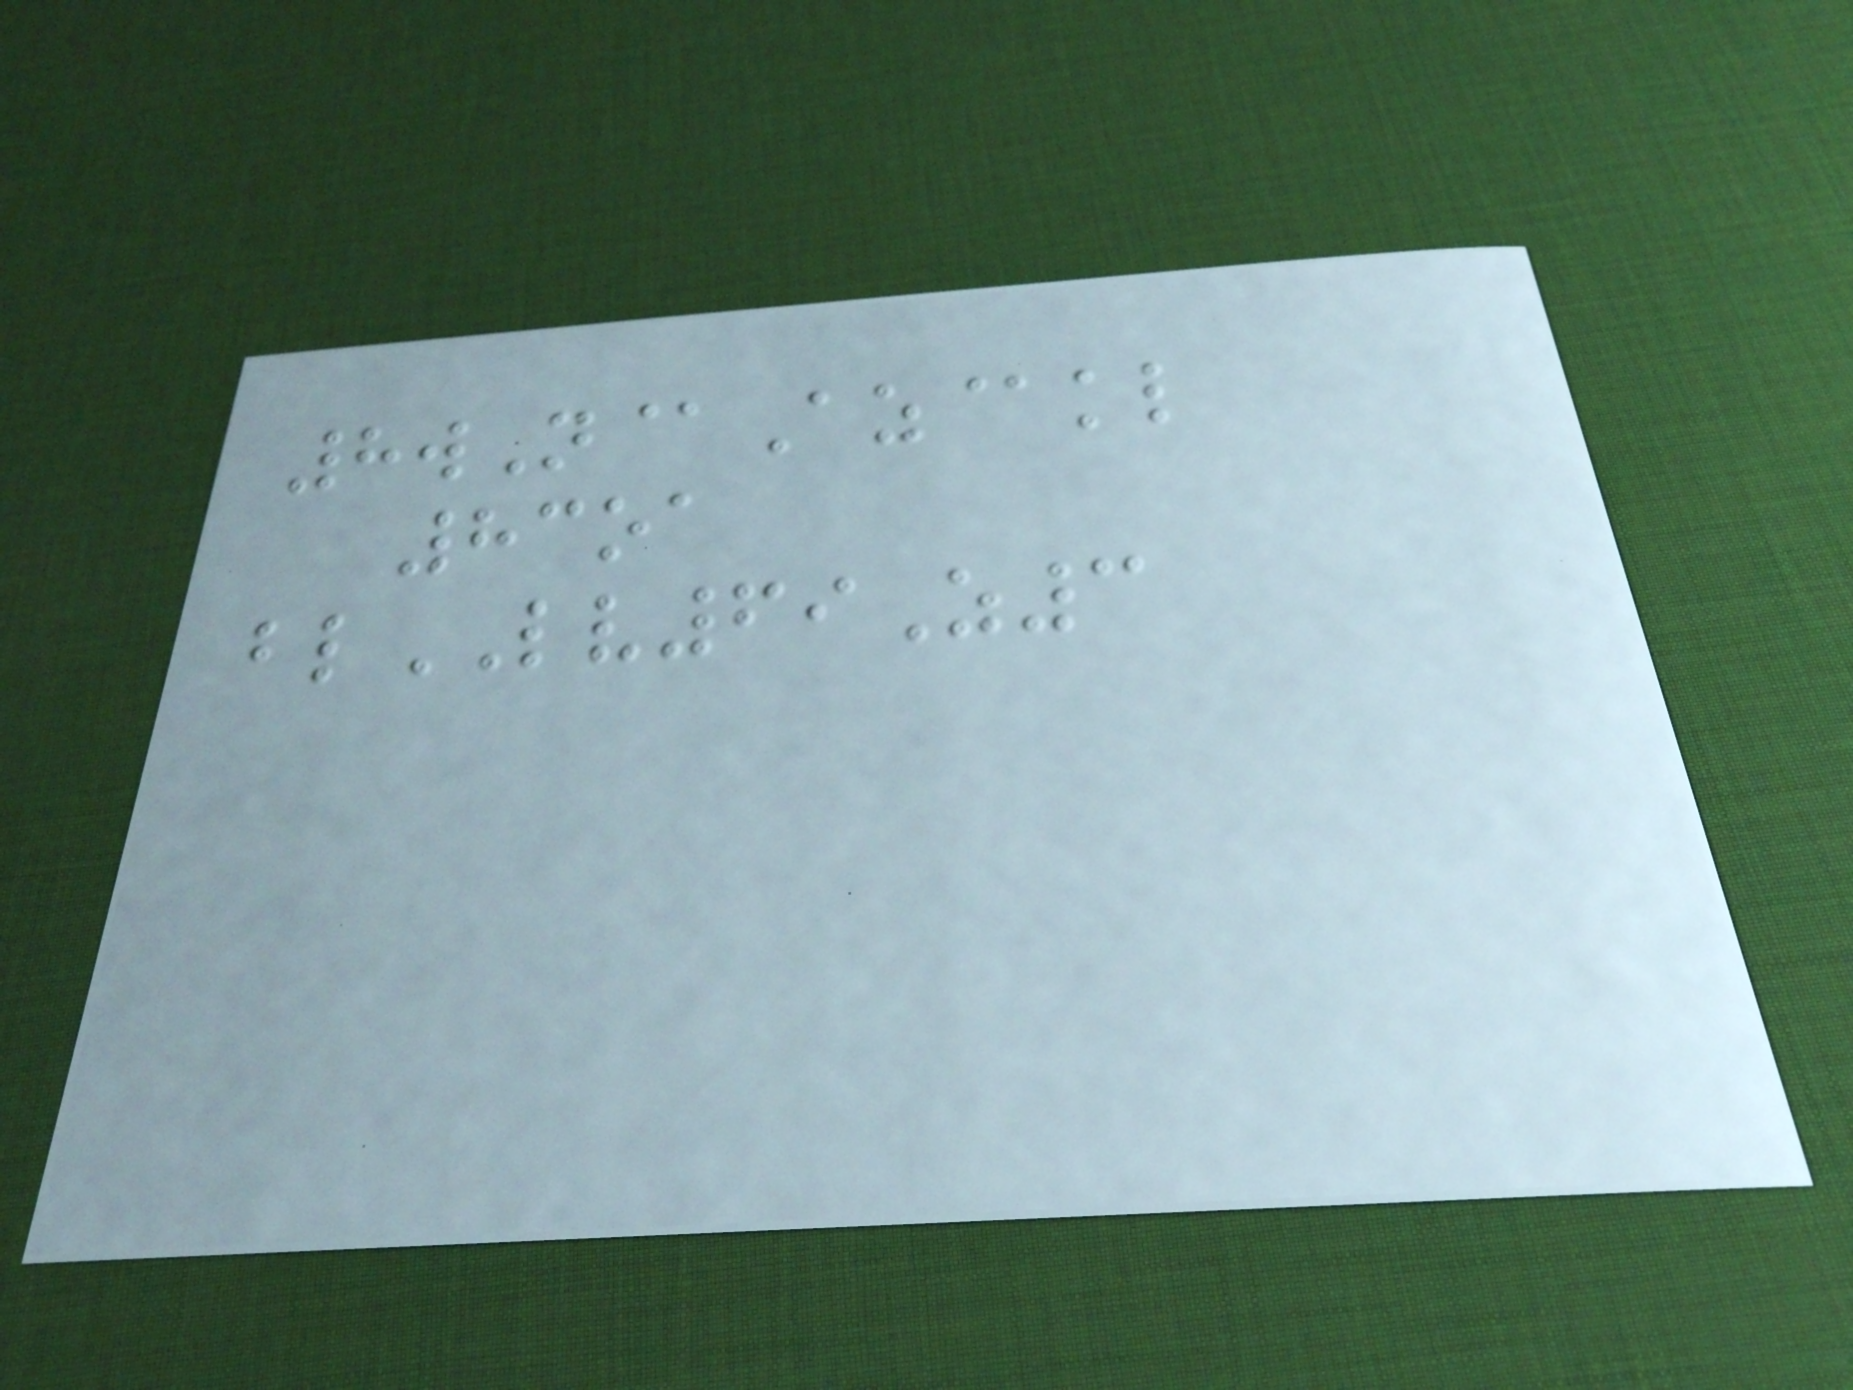8wN@Az@kl
83oa
blLV69Z3
